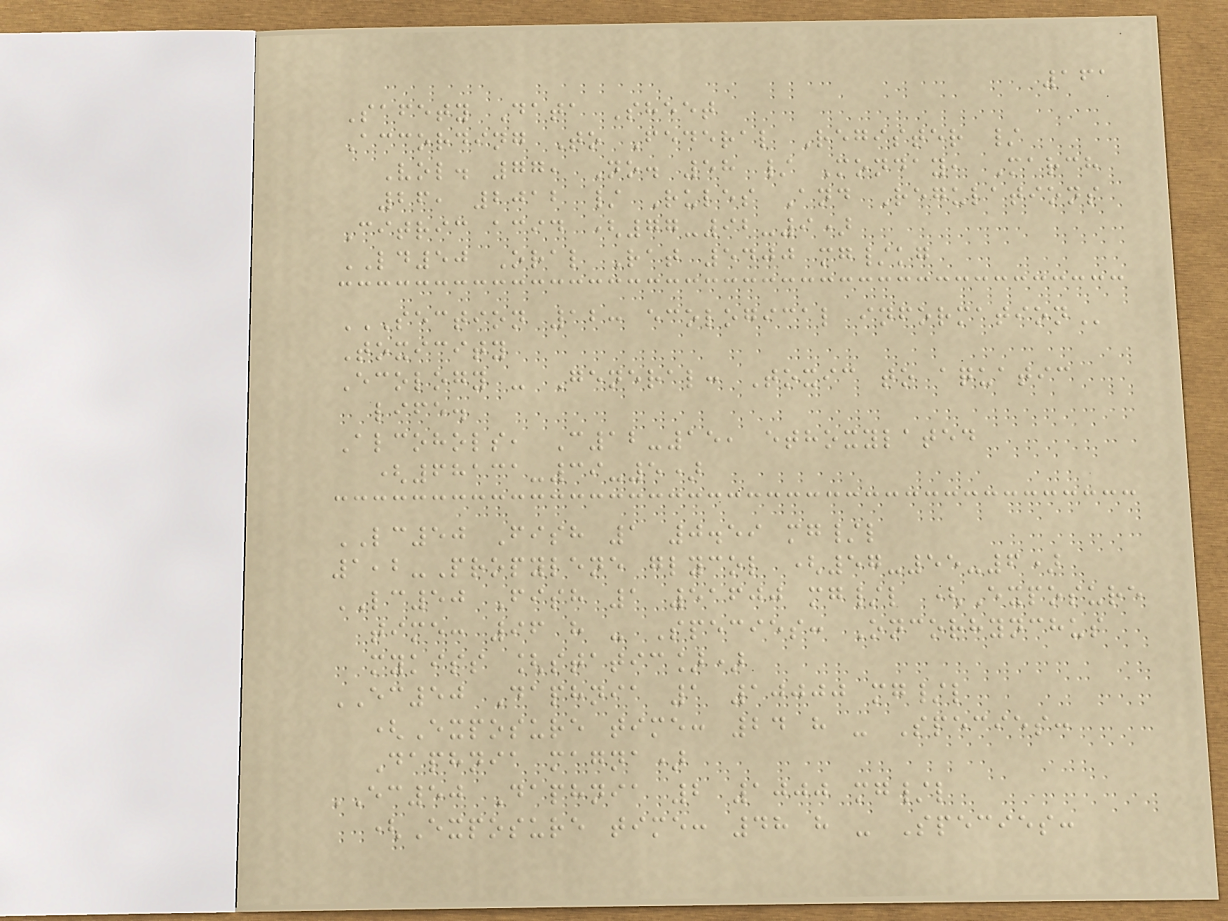161
Safety Data Sheet
According To Federal Register /
Vol. 77, No. 58 / Monday, March
26, 2012 / Rules And Regulations
Citric acid (77-92-9)
LD50 Oral Rat 5400 mg/kg
SECTION 12: ECOLOGICAL INFORMATION
Toxicity
Ecology - General: Toxic to aquatic
life.
Alcohols, C12-15, ethoxylated
(68131-39-5)
LC50 Fish 1 0.59 mg/l
1,2-Propylene glycol (57-55-6)
LC50 Fish 1 51600 mg/l (Exposure
time: 96 h - Species: Oncorhynchus
mykiss [static])
EC50 Daphnia 1 10000 mg/l
(Exposure time: 24 h - Species:
Daphnia magna)
EC50 Daphnia 2 1000 mg/l
(Exposure time: 48 h - Species:
